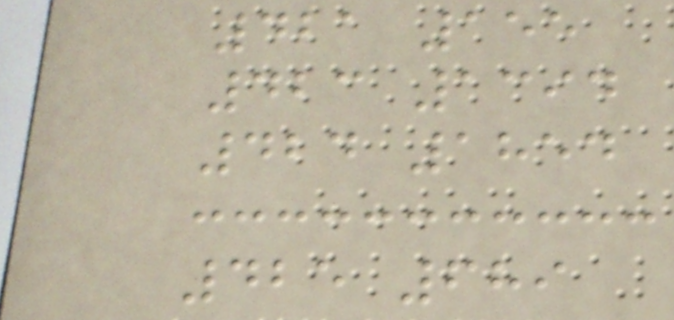421 155
423 1394
424 1854
425 689
